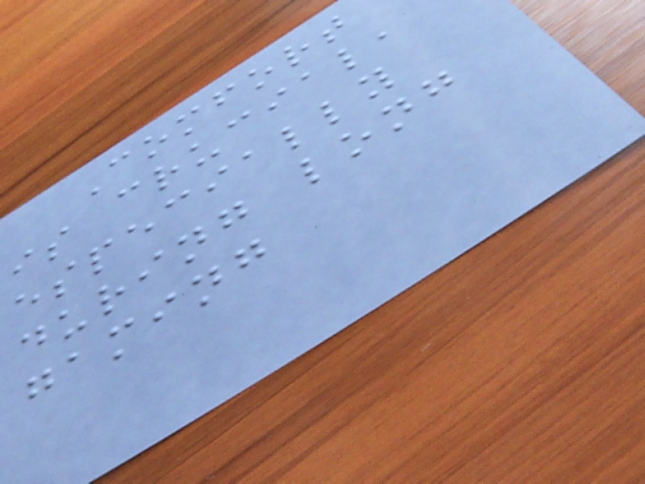Comfort
is crucial,
especially
during long
gaming
